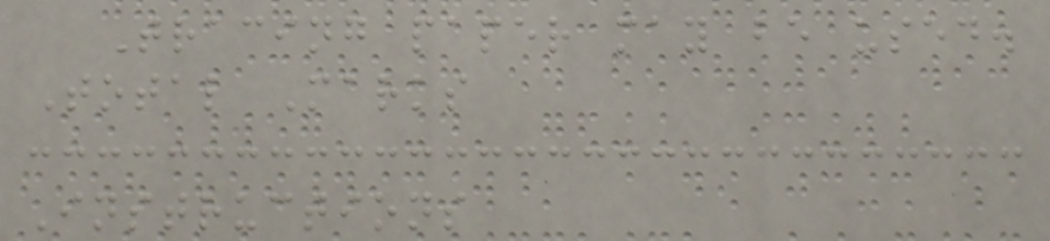Tracing paper may be used.
Total Marks
Instructions
